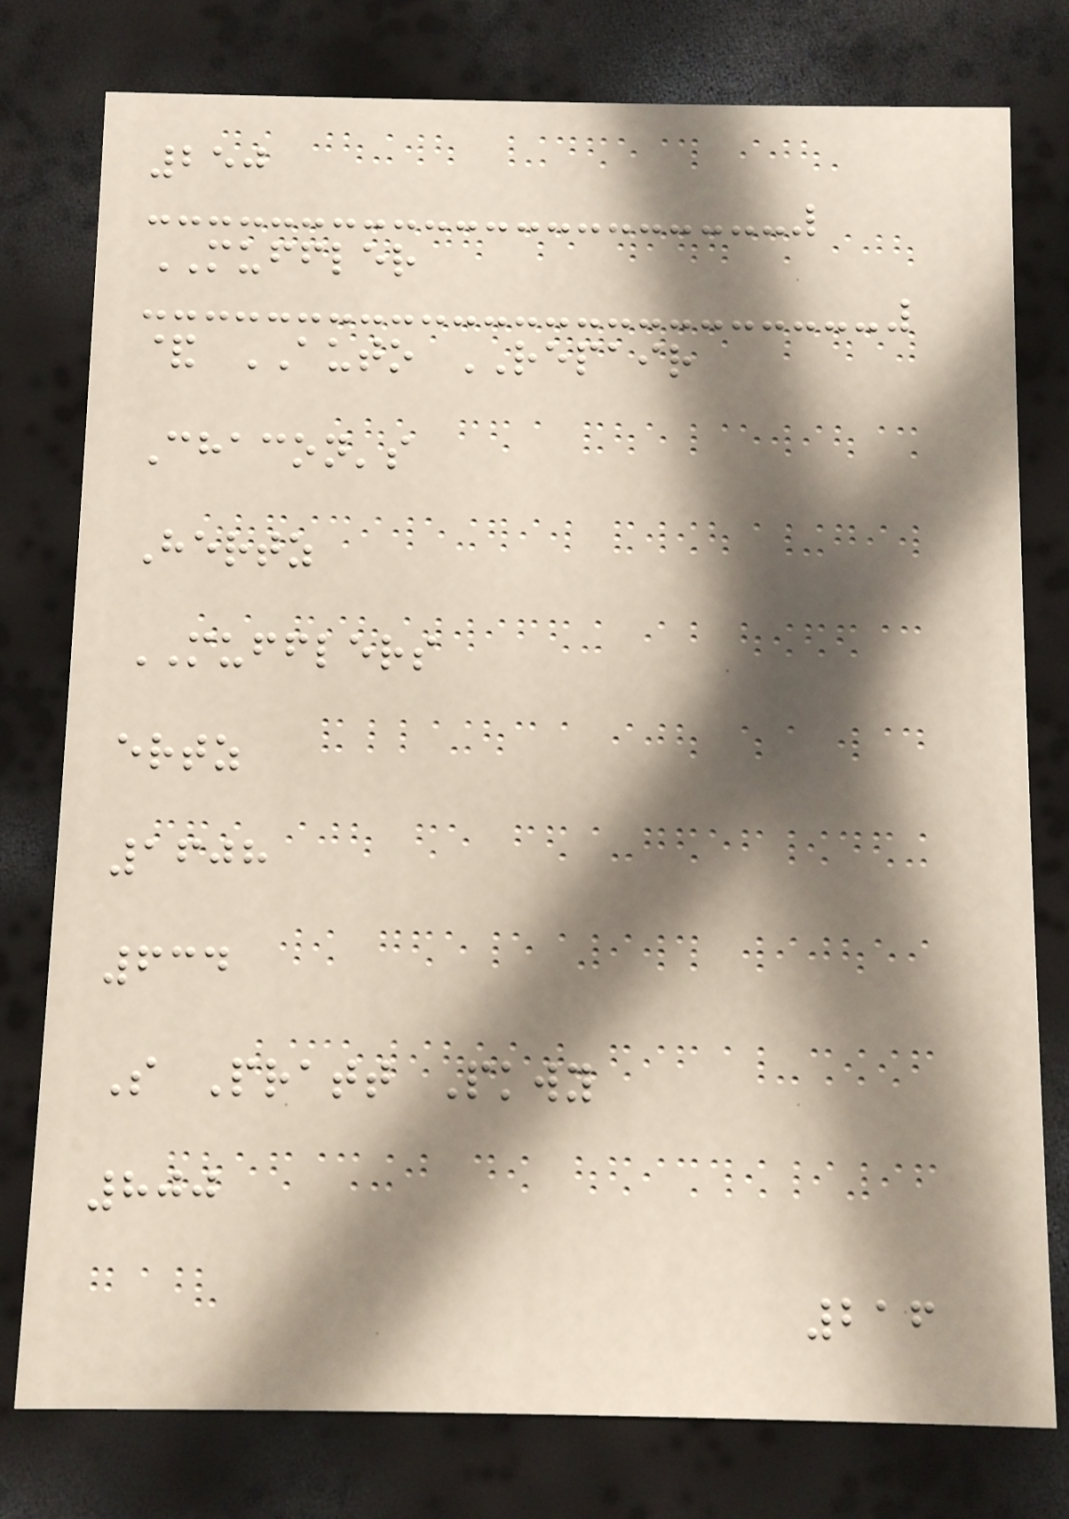250
MUFFLER
& AUTO REPAIR
Chacon's
Hertz
MUFFLERS
ertz
1608
634
S Pratt Pkwy
800
216
